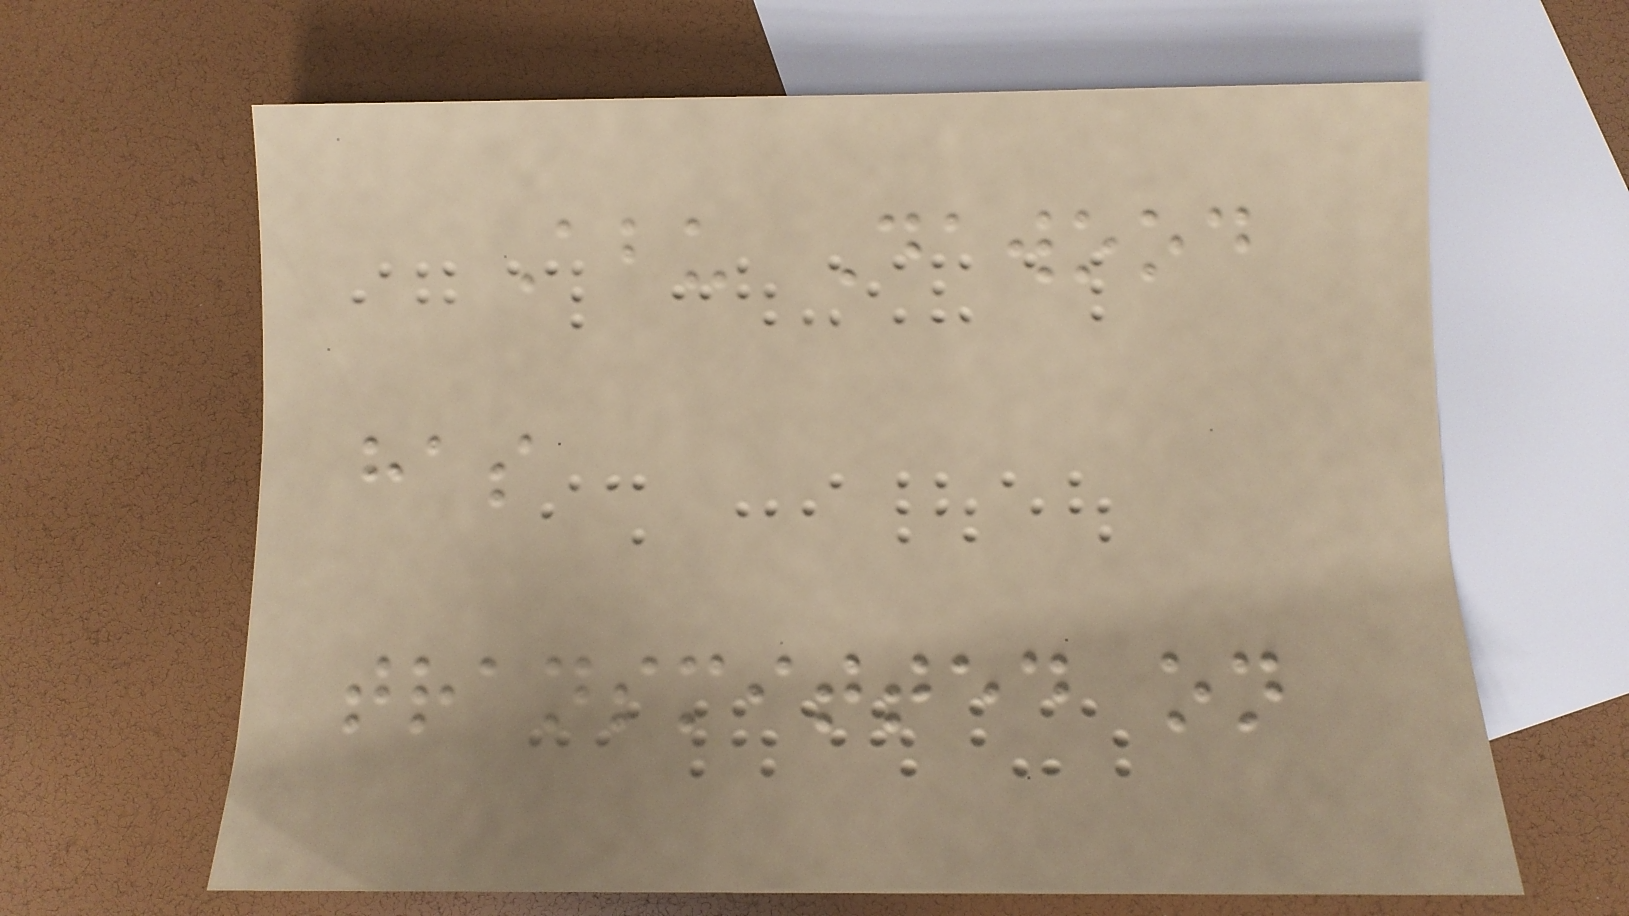Abu Dawood
has
transmitted on
